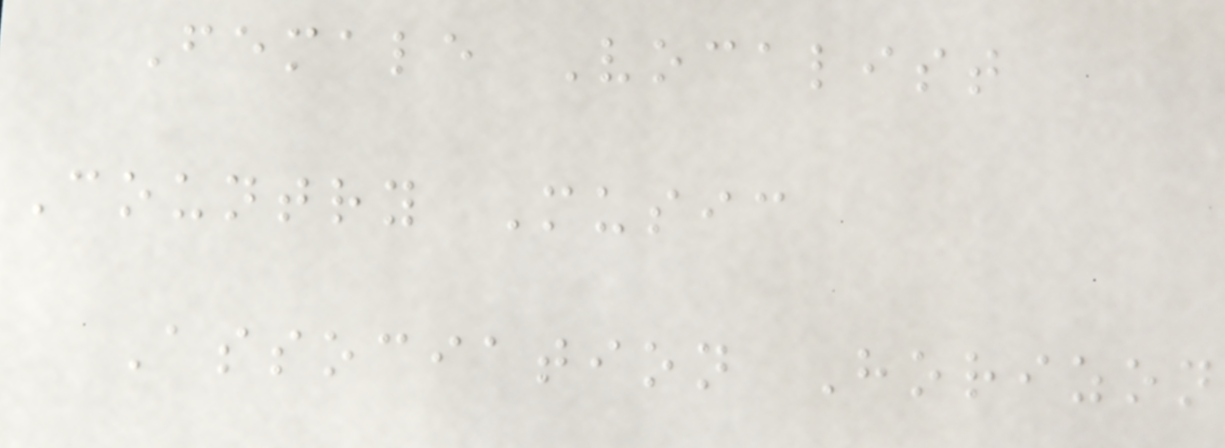Female Vocalist
Country Music
Association Horizon
